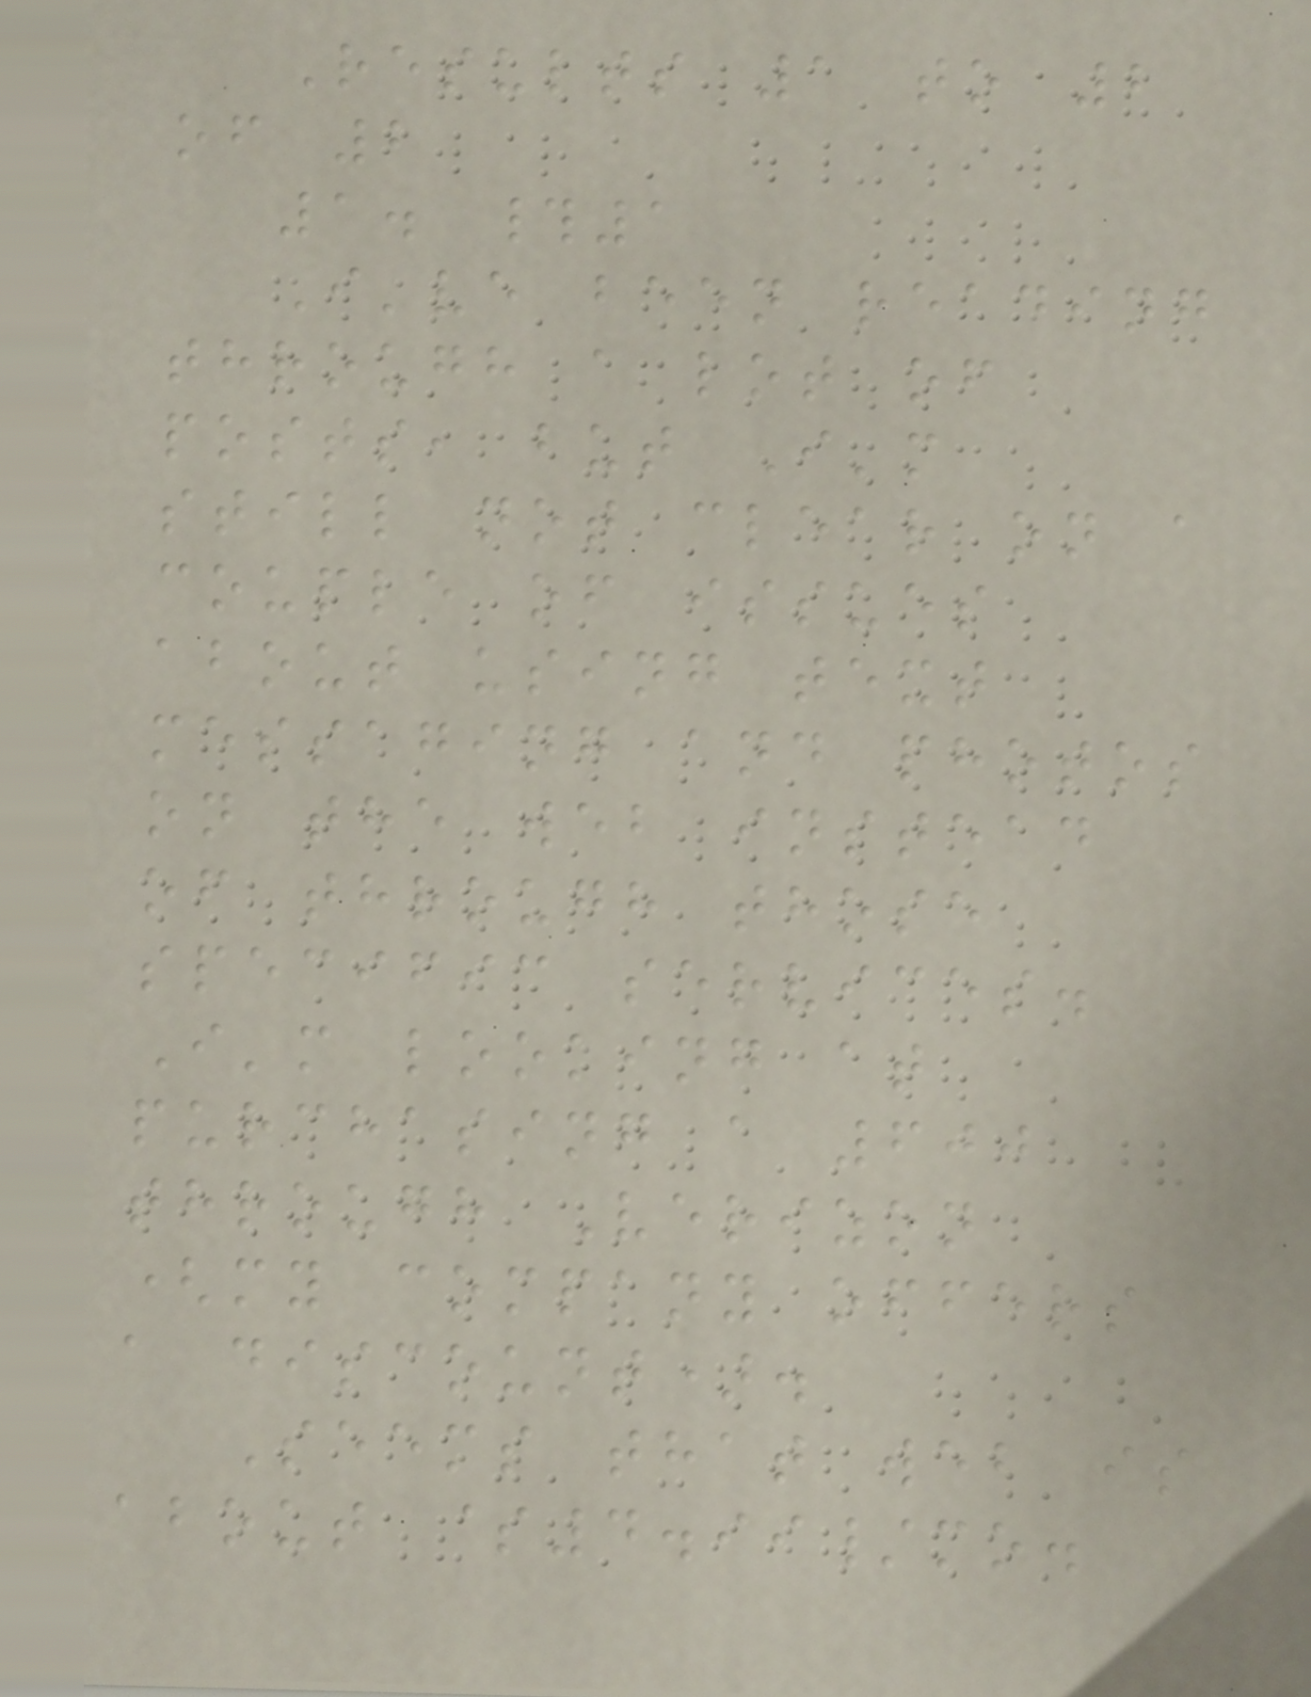Results 1 to 2
of 2
1. #1
I've been reading
through a lot of
posts, but I'm
still not clear on a
couple of issues
about using text
messaging and photos
on the web instead
of through those
specific services.
I'm looking at
purchasing a 600
through Verizon
(my company offers
a discount).
Seems that web is
about $4.99/mo.
